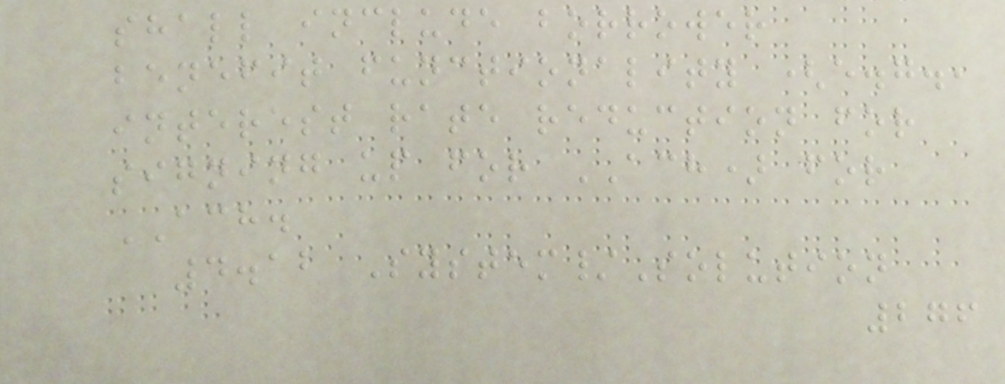shall include borrower
benefit functionality (e.g.,
interest rate reduction for
signing up for ACH) for
ACH.
4.12 System/Solution
276
